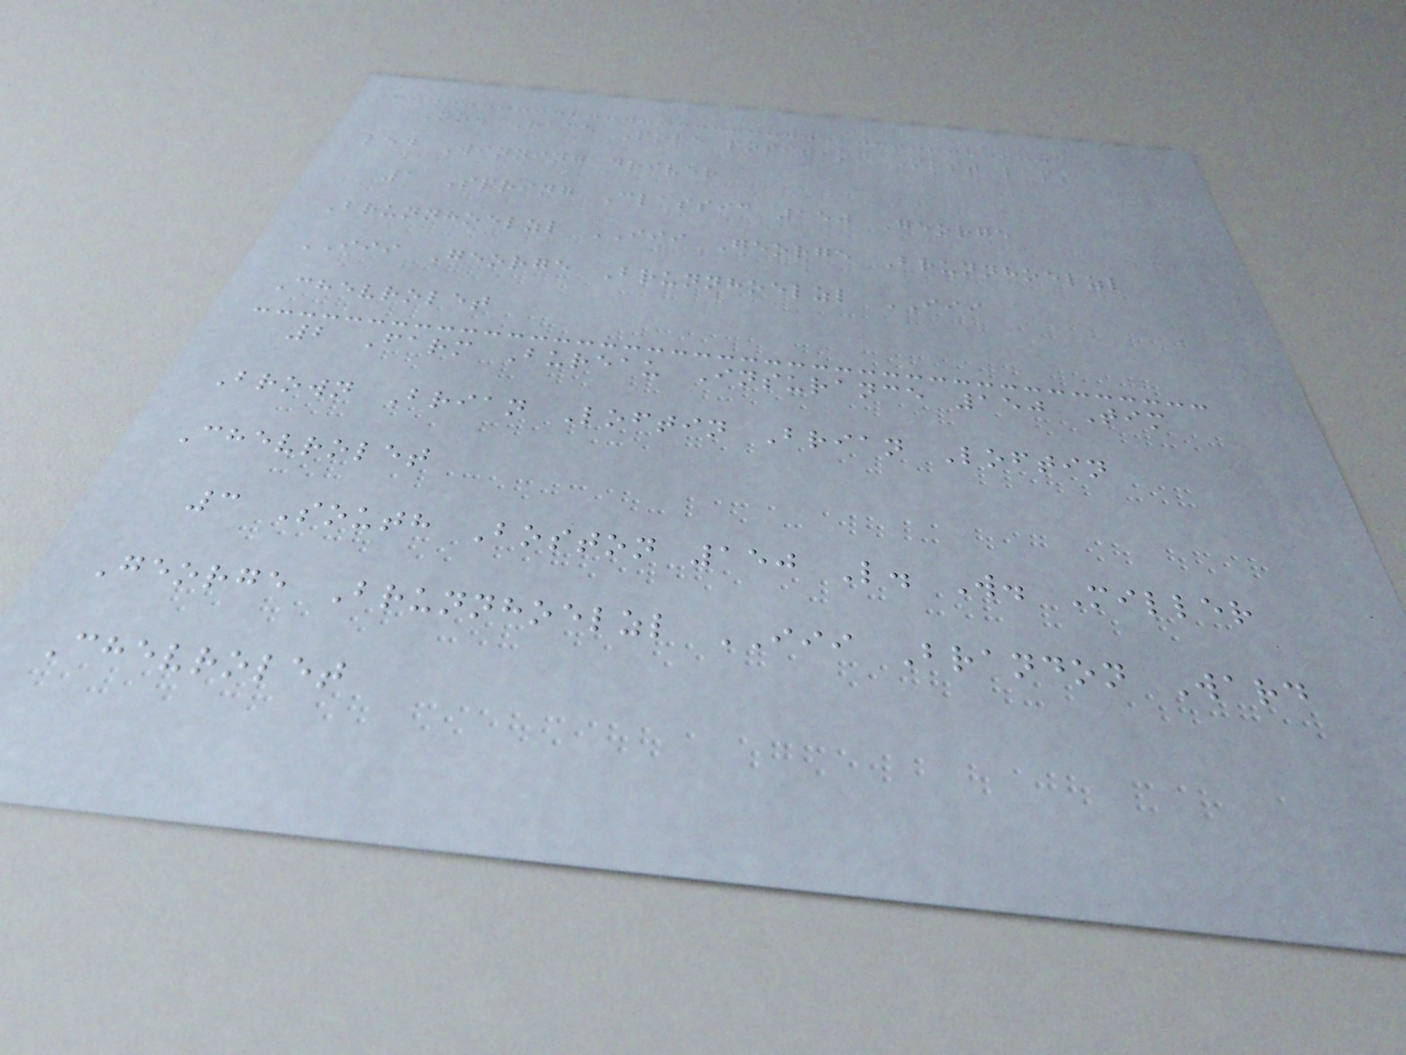No. Race Pole position Most laps
led Winning driver
1 Spring Classic 150 George
Brunnhoelzl III George Brunnhoelzl
III George Brunnhoelzl III
Chevrolet
2 Farm Bureau Insurance 150 Tim
Brown Brian Loftin Brian Loftin
Chevrolet
3 South Boston 150 L. W. Miller
George Brunnhoelzl III Brandon Ward
Chevrolet
